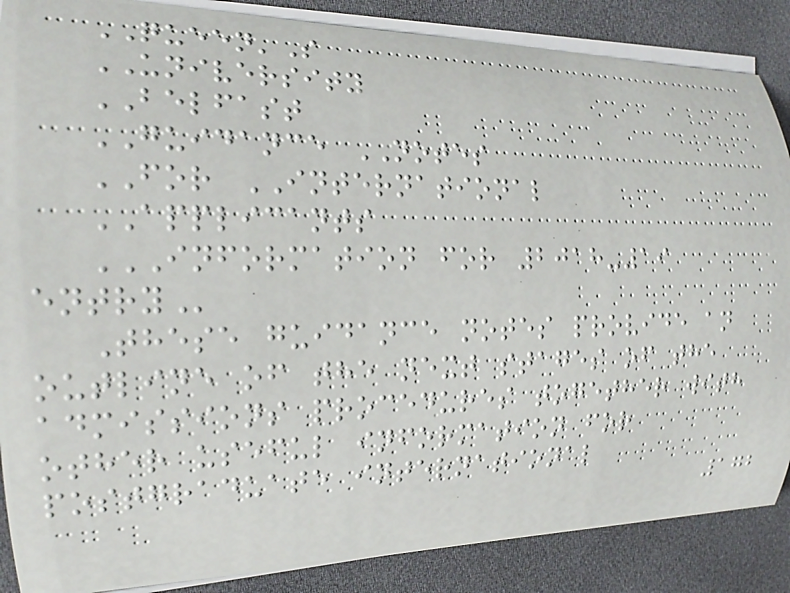QUEEN'S
UNIVERSITY
BELFAST
GUIDANCE NOTES
FOR INTERNATIONAL
APPLICANTS
INFORMATION FOR 2018-19
ENTRY
These guidance notes provide an
outline of the next stages of the
admissions procedures together with
other useful information for
postgraduate international
172
